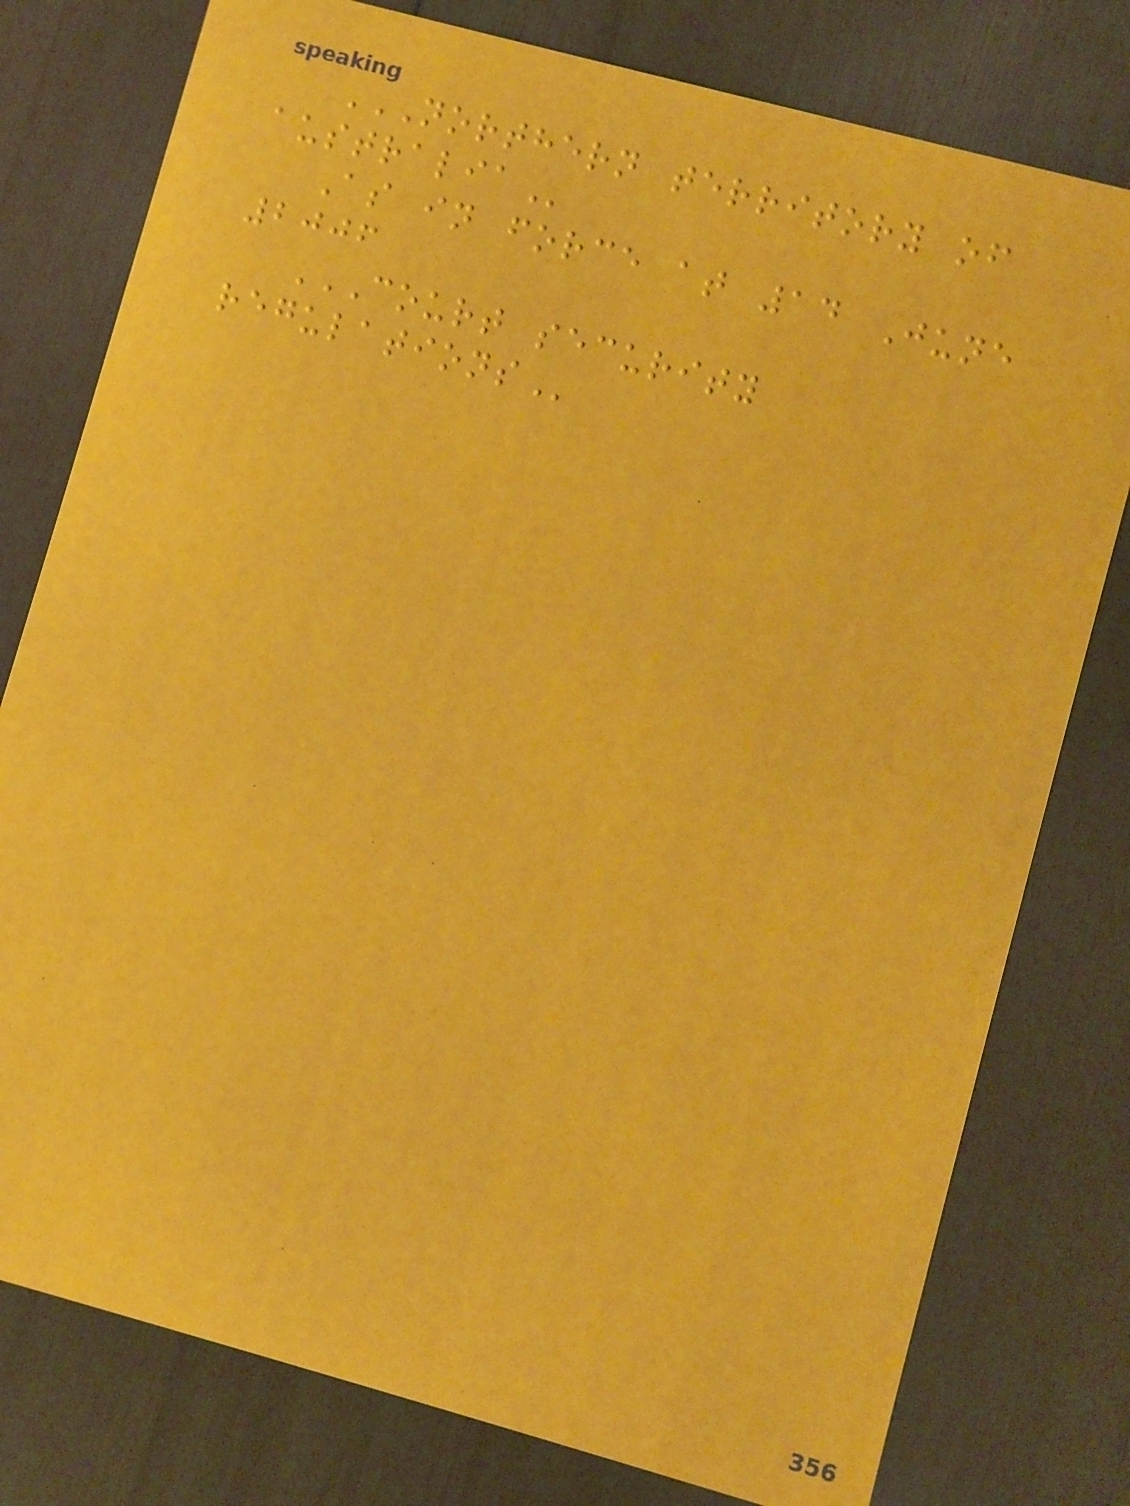NORTHERN TERRITORY OF
AUSTRALIA
As in force at 14 June
2006
COURT SECURITY
REGULATIONS
